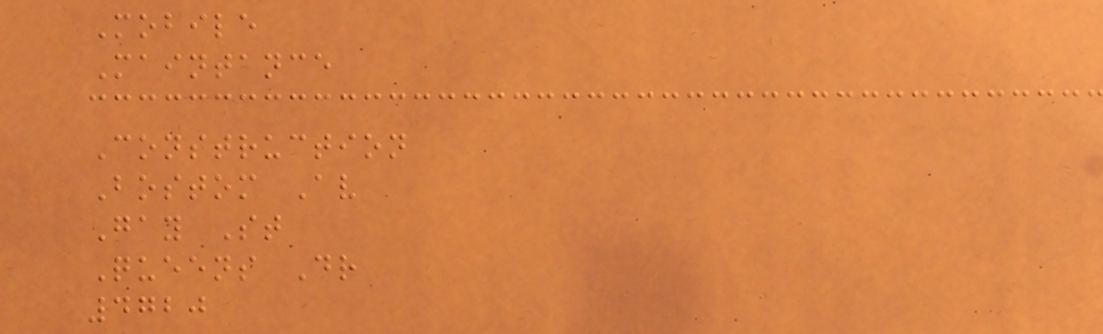Mobile
Maintance
Construction
Bostom Av
Gay St
Queens Dr
4720
